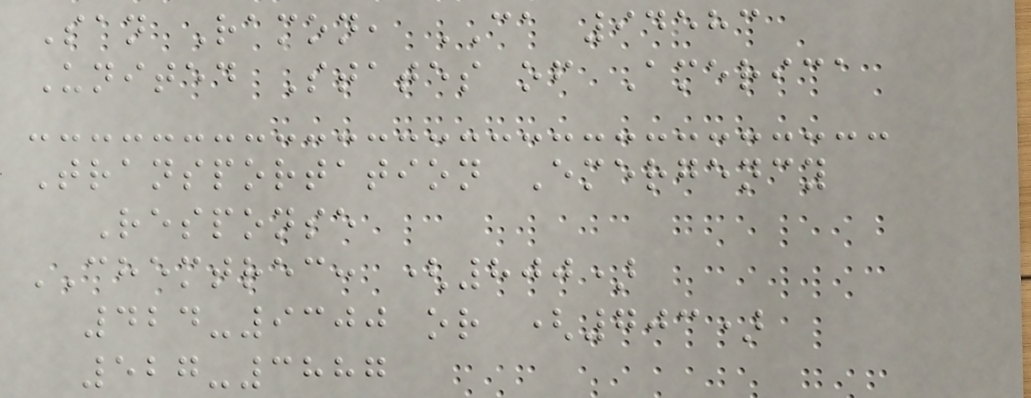San Ramon, CA 94583
United States of America
Transportation Emergency
Response
CHEMTREC: (800)
424-9300 or (703)
527-3887
